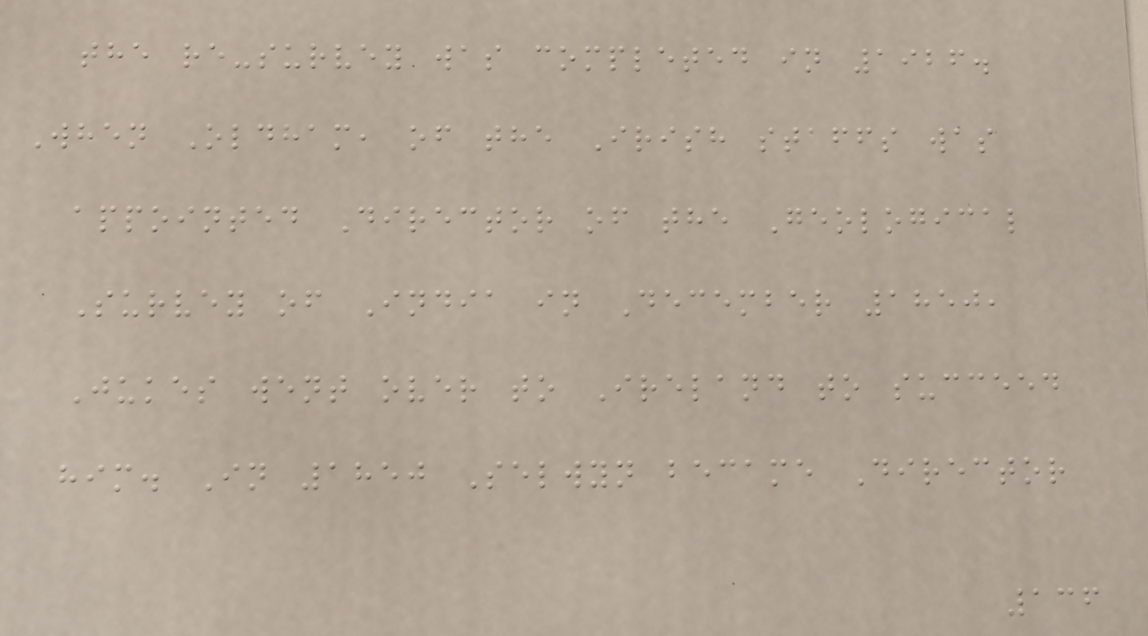the re-survey was completed in 1926.
When Oldham, of the Irish staffs was
appointed Director of the Geological
Survey of India in December 1850,
Jukes went over to Ireland to succeed
him. In 1850 Selwyn became Director
136
